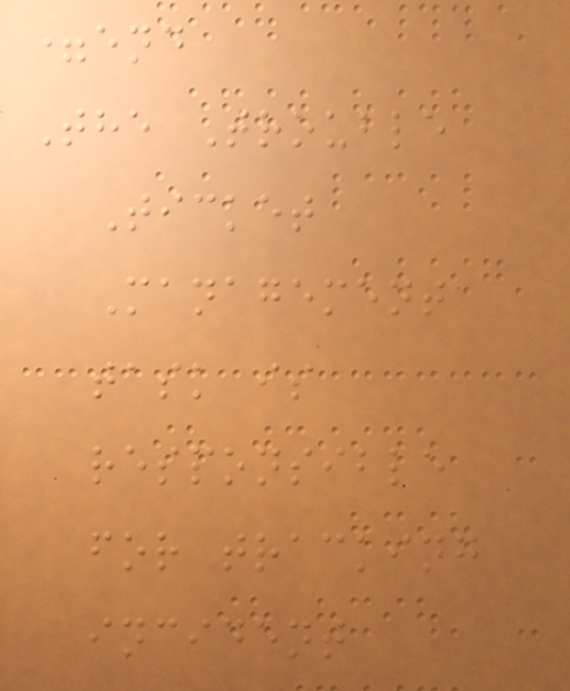=end
The Trouble
Ticket
Management
task is
responsible
for tracking
incident
